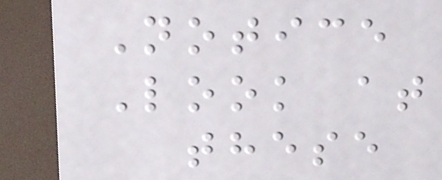Notice
Look at
these
